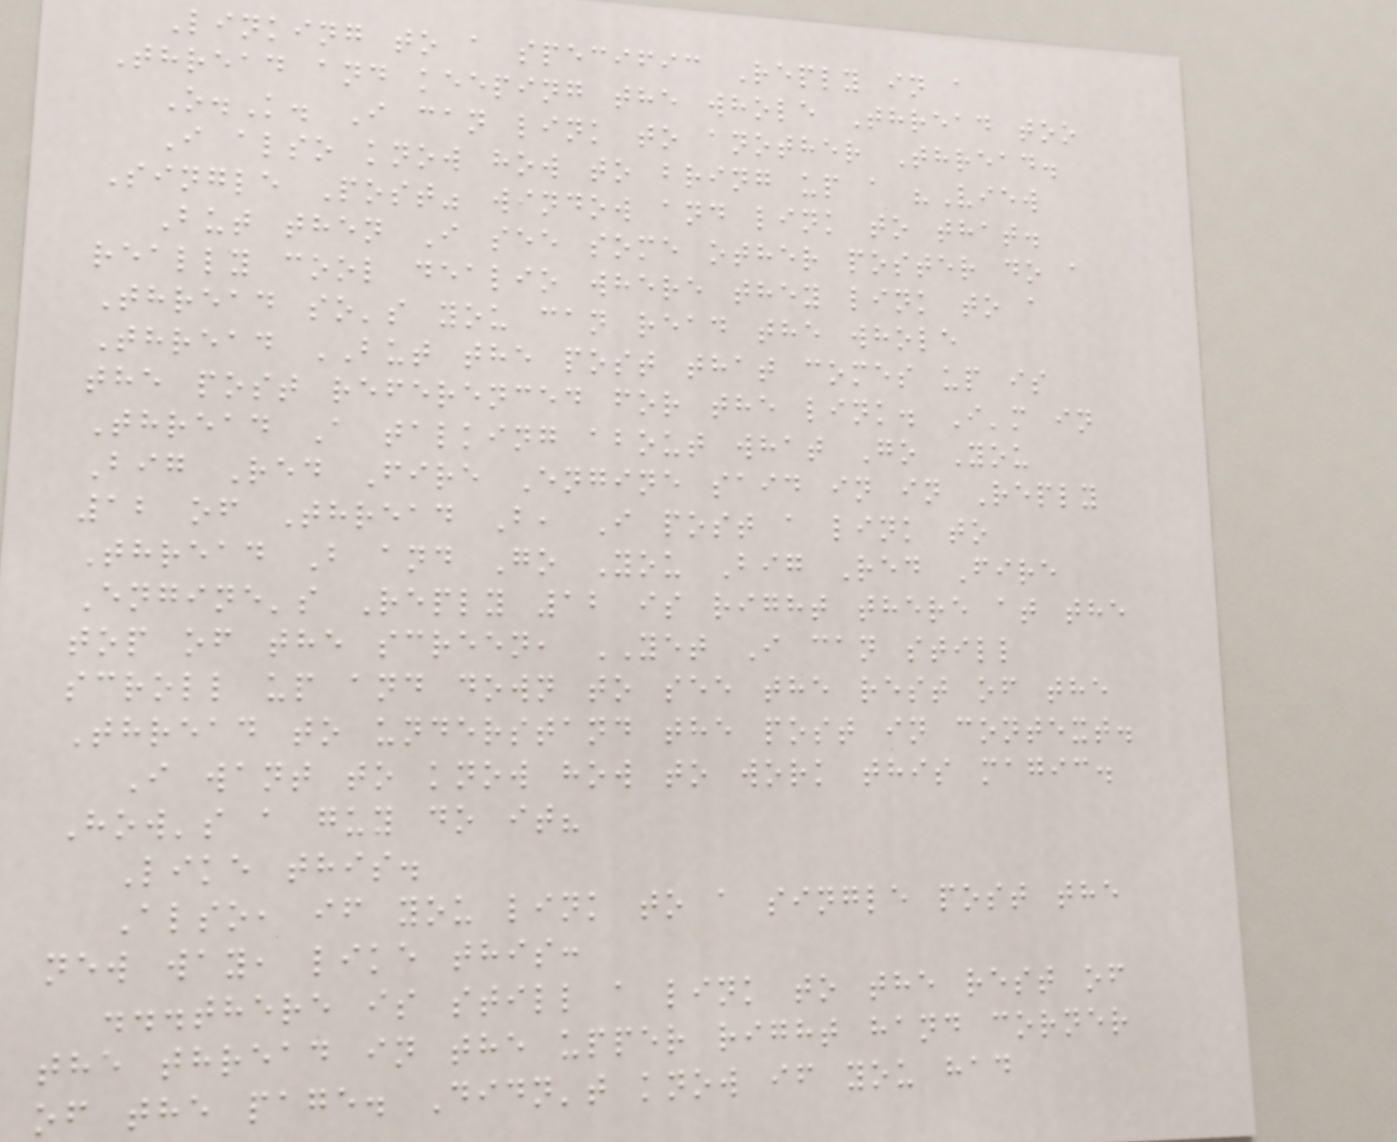Linking to a specific Reply in a
Thread and keeping the whole Thread too
O.K. I can link to another Thread.
I also know how to bring up a "View
Single Post" window and link to that.
But then I see some other poster do a
really cool dealio where they link to a
Thread so's you can read the whole
Thread BUT the post that comes up is
the post referenced for the link. I'm in
Thread A talking about what Go You
Big Red Fire Engine said in in Reply
12 of Thread B, I post a link to
Thread B and Go You Big Red Fire
Engine's Reply 12 is right there at the
top of the screen, YET I can still
scroll up and down to see the rest of the
Thread to understand the post in context.
I want to know how to work this magic.
How's a guy do it?
Like this.
Also, if you link to a single post the
new way, like this:
...there is still a link to the rest of
the thread in the upper right hand corner
of the page. Didn't know if you had
